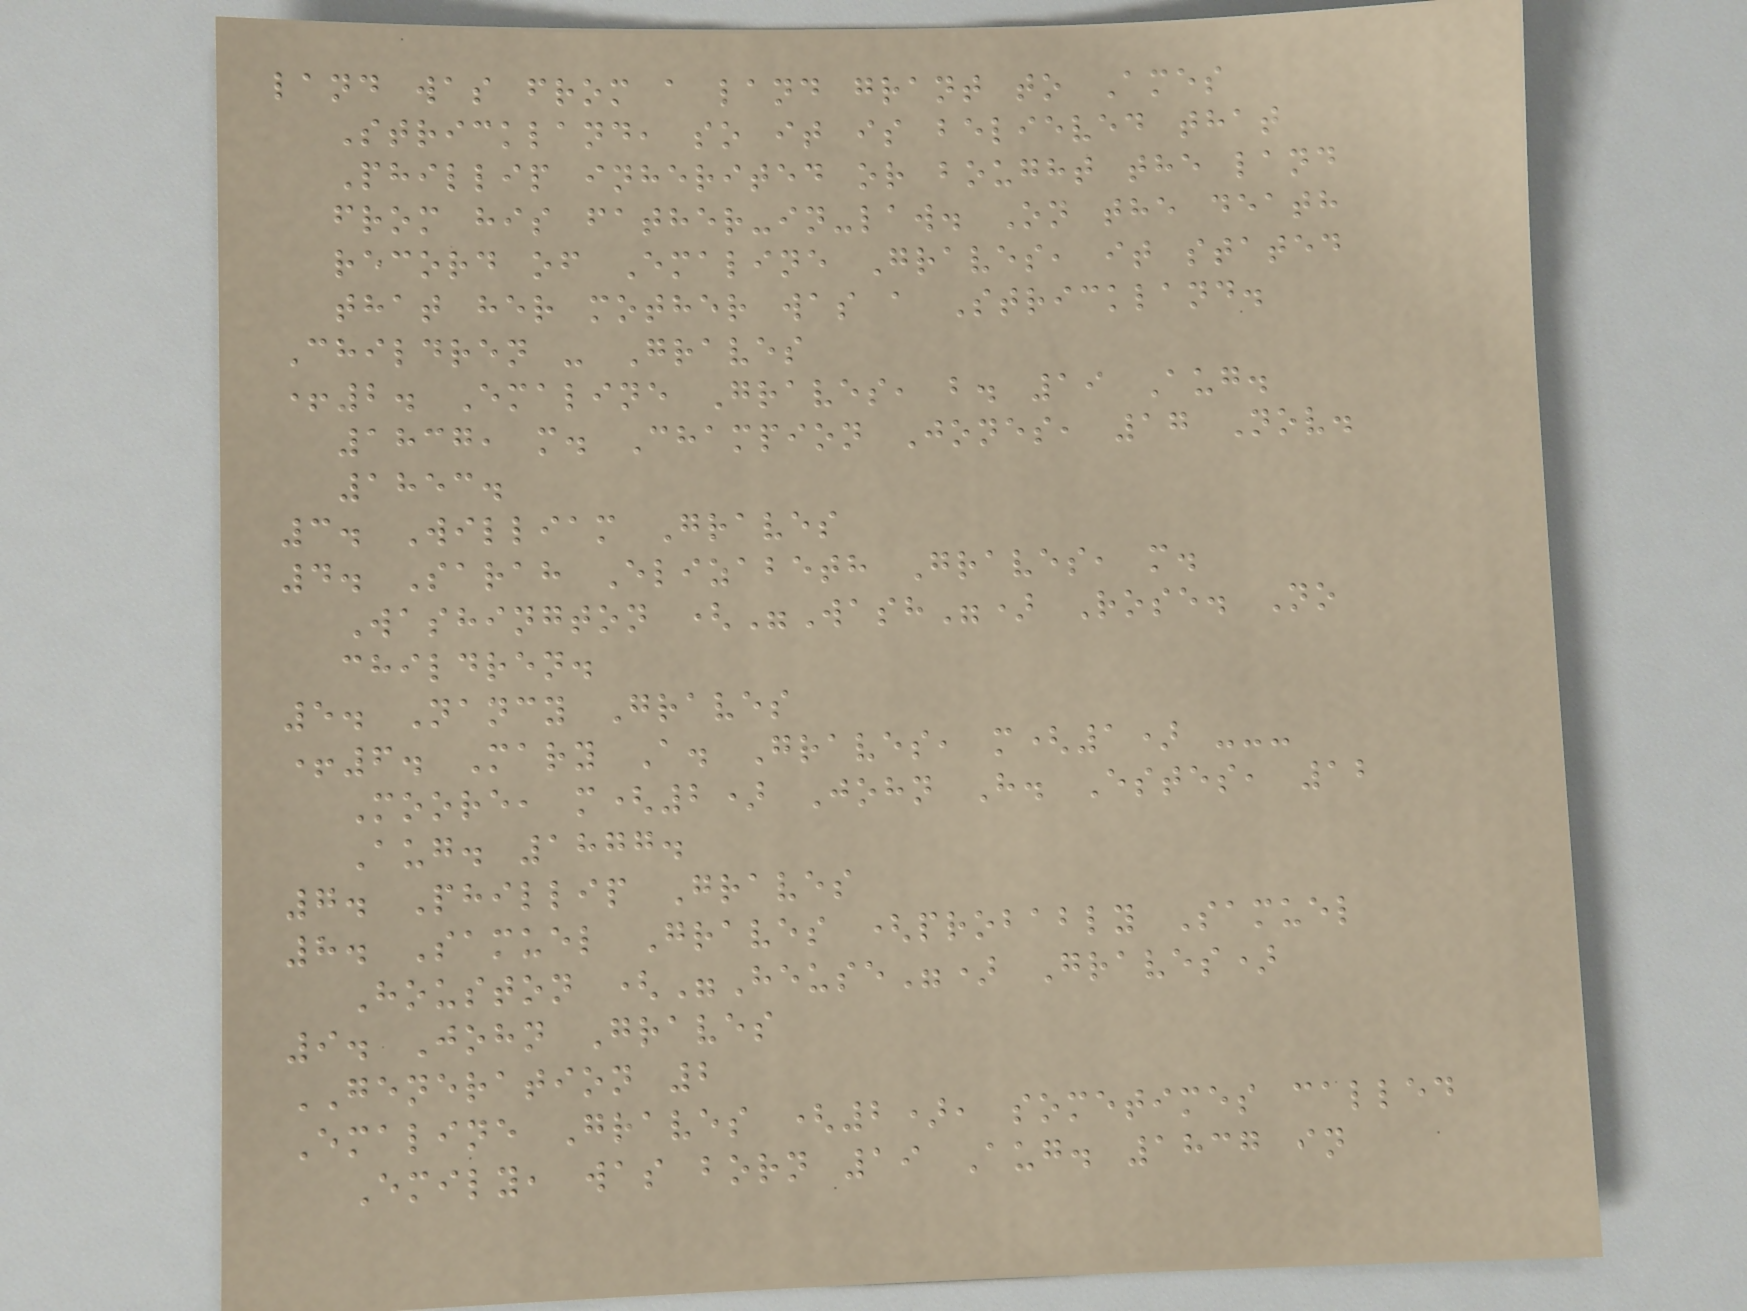land was from a land grant to Ames
Strickland, so it is believed that
Phillip inherited or bought the land
from his father-in-law. On the death
record of Emaline Graves, it stated
that her mother was a Strickland.
Children - Graves
+2. Emaline Graves, b. 19 Aug.
1837, m. Champion Jones, 17 Nov.
1853.
3. William Graves
4. Sarah Elizabeth Graves, m.
Washington ("Wash") Rose. No
children.
5. Nancy Graves
+6. Mary A. Graves, m(1) ---
Moore, m(2) John H. Estes, 12
Aug. 1877.
7. Phillip Graves
8. Samuel Graves (probably Samuel
Houston ("Heuse") Graves)
9. John Graves
GENERATION 2
Emaline Graves (2), sometimes called
Emily, was born 19 Aug. 1837 in
